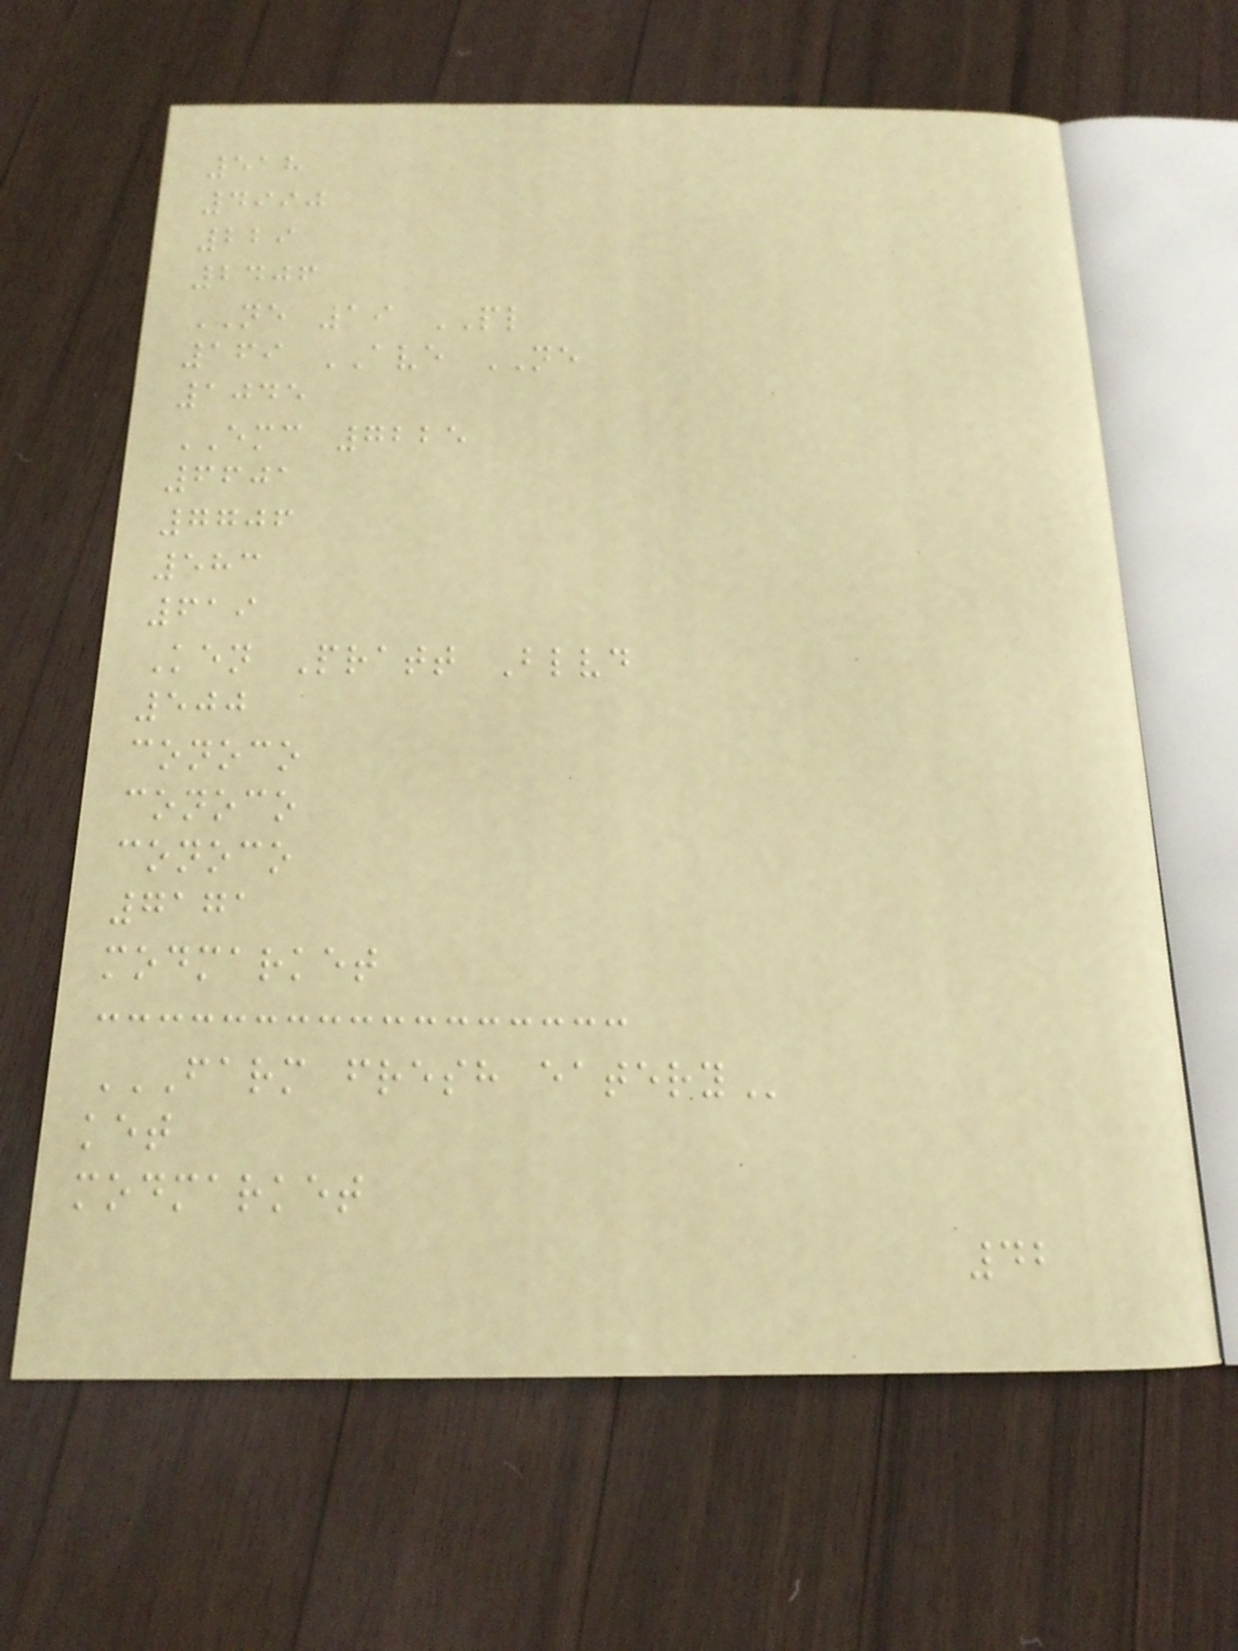518
4990
229
2406
NE 19 PL
169 AVE NE
1045
EMC 7225
6601
7706
583
619
Ken Pratt Blvd
500
conoco
conoco
conoco
7171
modmarket
FARM FRESH EATERY
ket
modmarket
42
